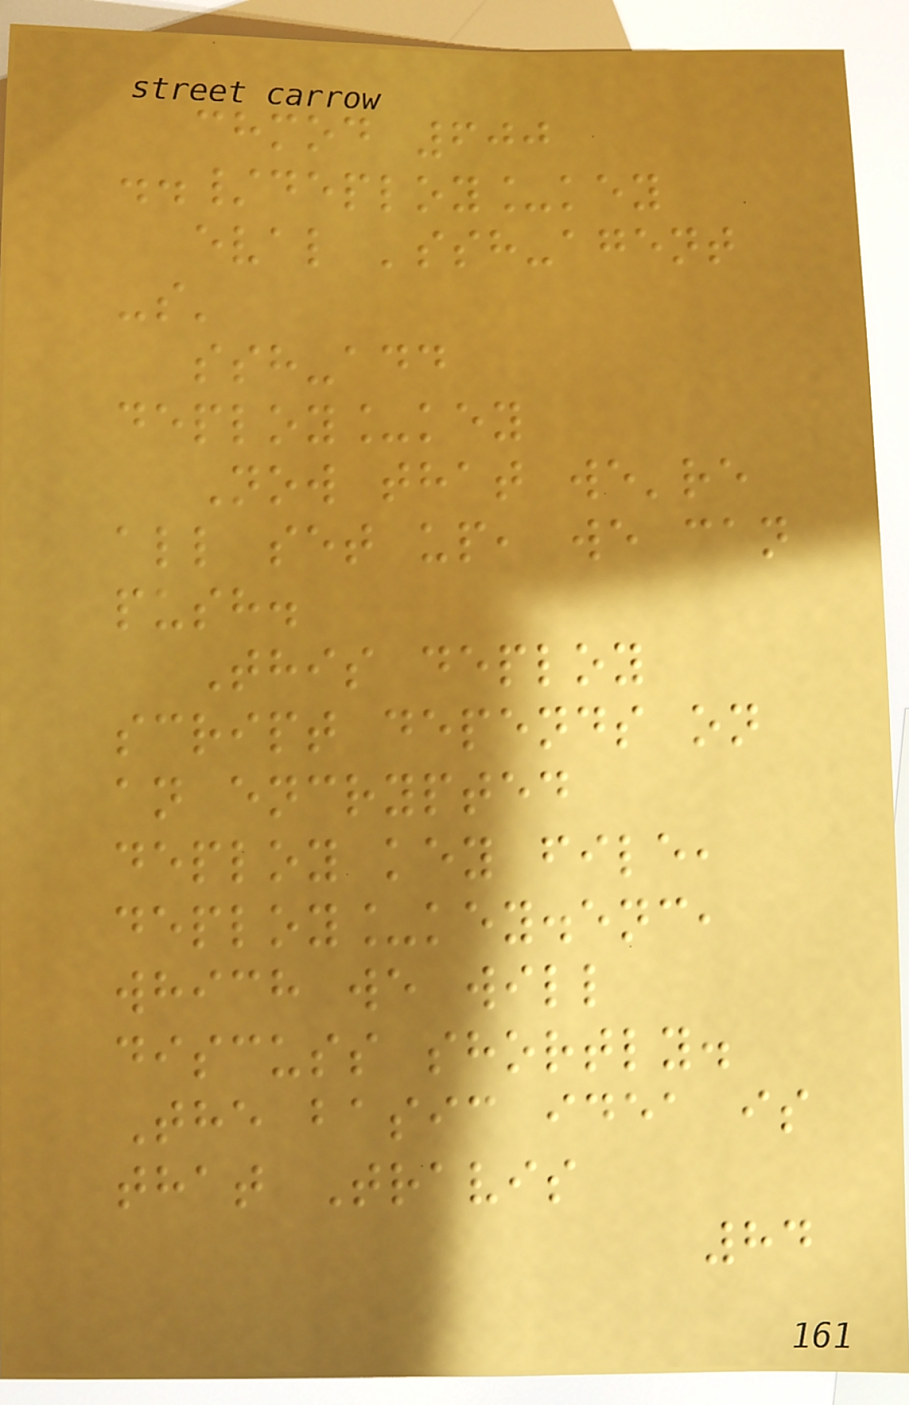chmod 600
../deploy_key
eval 'ssh-agent
-s'
ssh-add
deploy_key
Now that we're
all set up, we can
push.
This deploy
script depends on
an encrypted
deploy key file,
deploy_key.enc,
which we will
discuss shortly.
The basic idea is
that Travis
84
